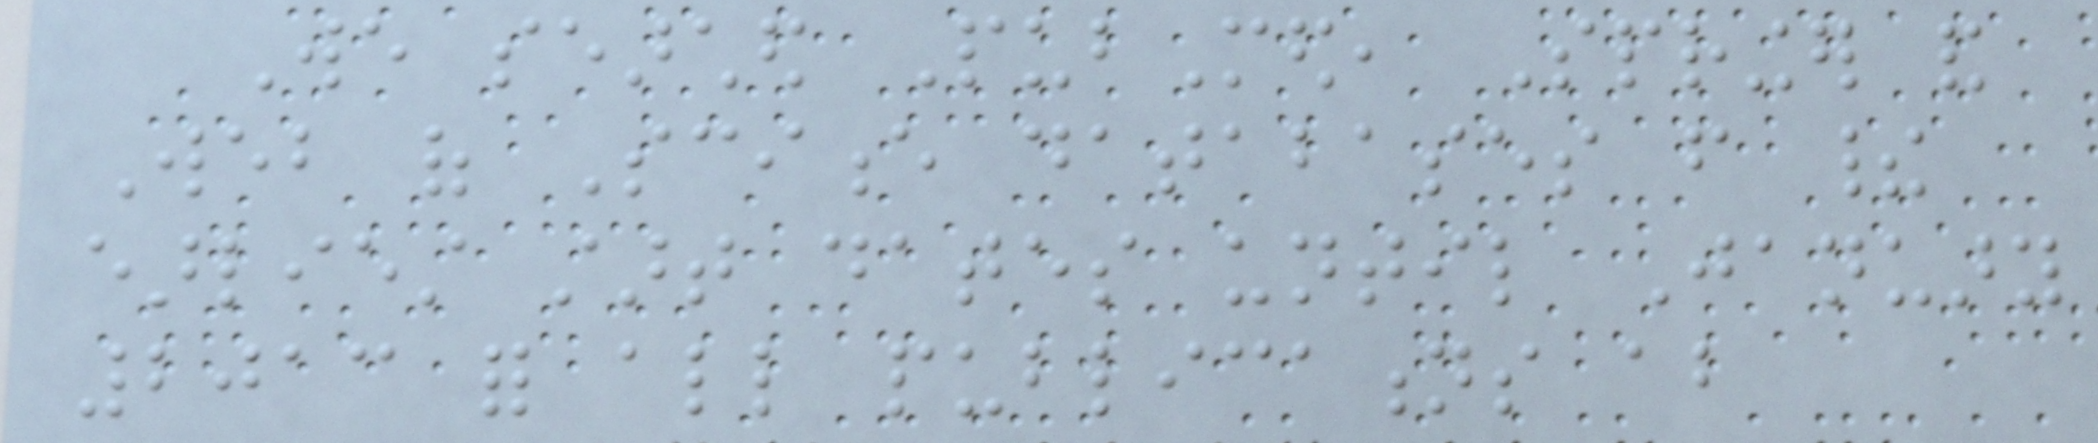We searched PubMed, Springer and
Web of Science databases from their
earliest start dates until January
2013 for all publications about
